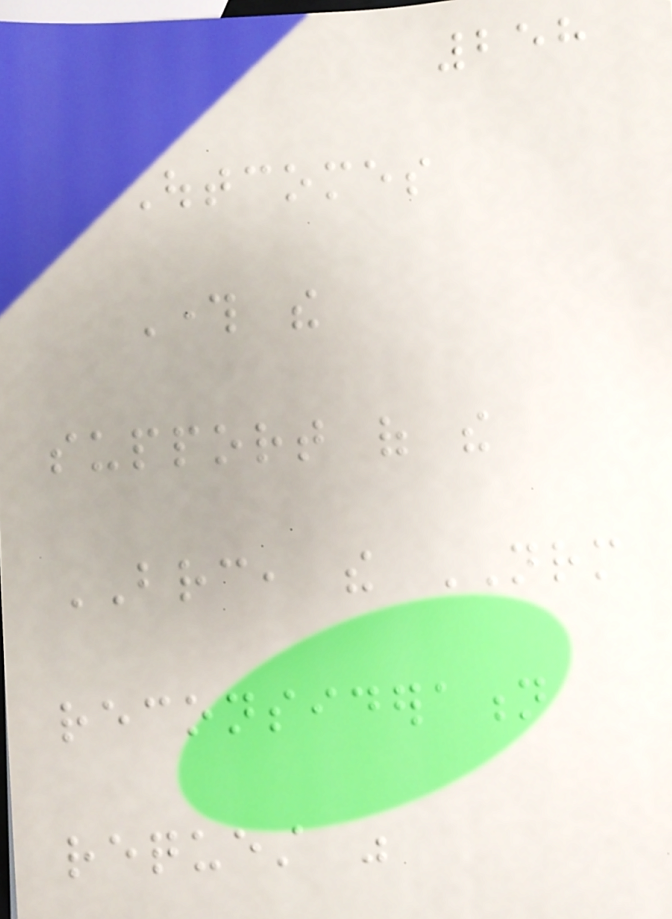258
Outcomes
Through the
support of the
BRC, the NRM
reconsideration
request was
